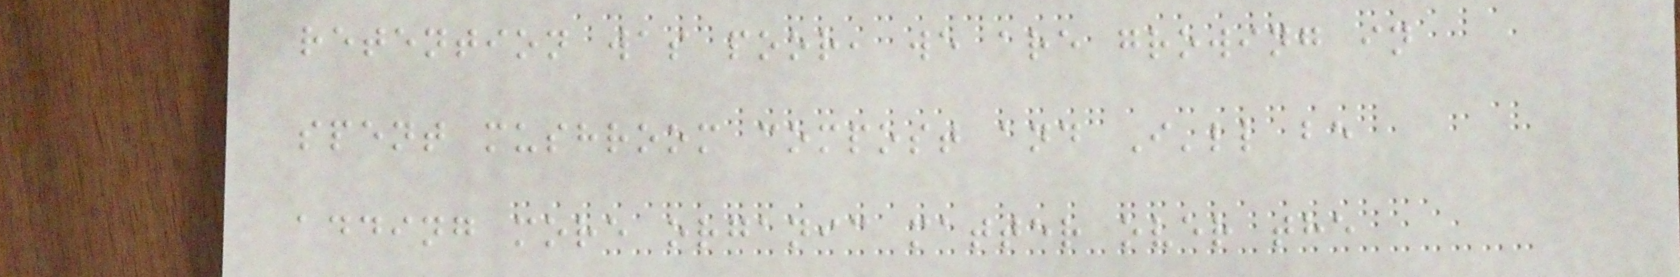retention was poor, we are growing in
spent mushroom compost and I'll be
adding more organic matter over the
